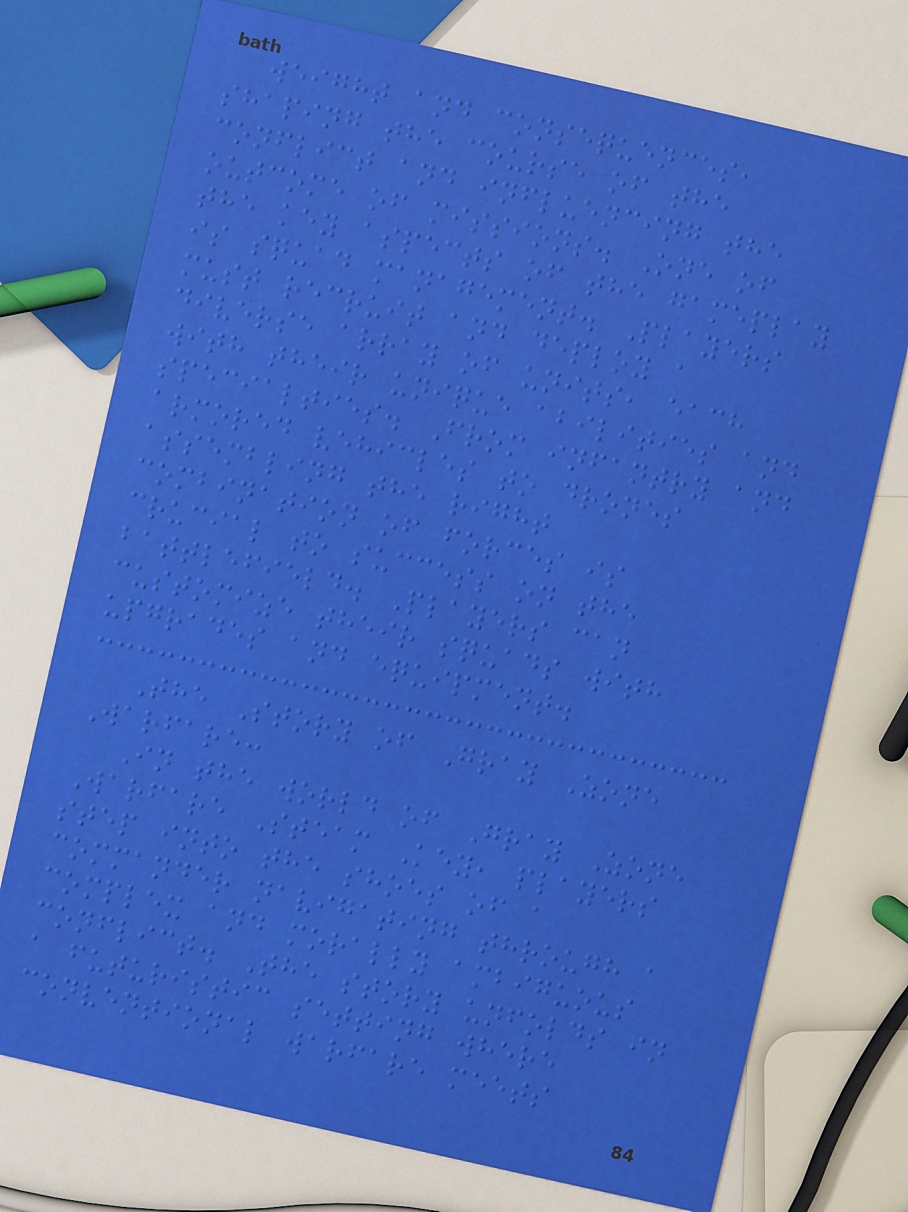weight and consequences,
shaping the course of the
conflict and influencing the
outcome of missions. One of
the key aspects of the gameplay
is squad management. Players
must recruit and deploy a
diverse array of units, each
with their unique abilities and
specialties. From infantry and
armored vehicles to drones
assembling the right
combination of forces is
crucial to success on the
battlefield. Players can
customize their squads with
upgrades and equipment.
The Story of Gray Zone
Warfare:
In the world of Gray Zone
Warfare Steam Key, players
step into the shoes of a
commander navigating through a
complex and morally ambiguous
conflict. The story unfolds in
a futuristic setting where
conventional warfare meets
